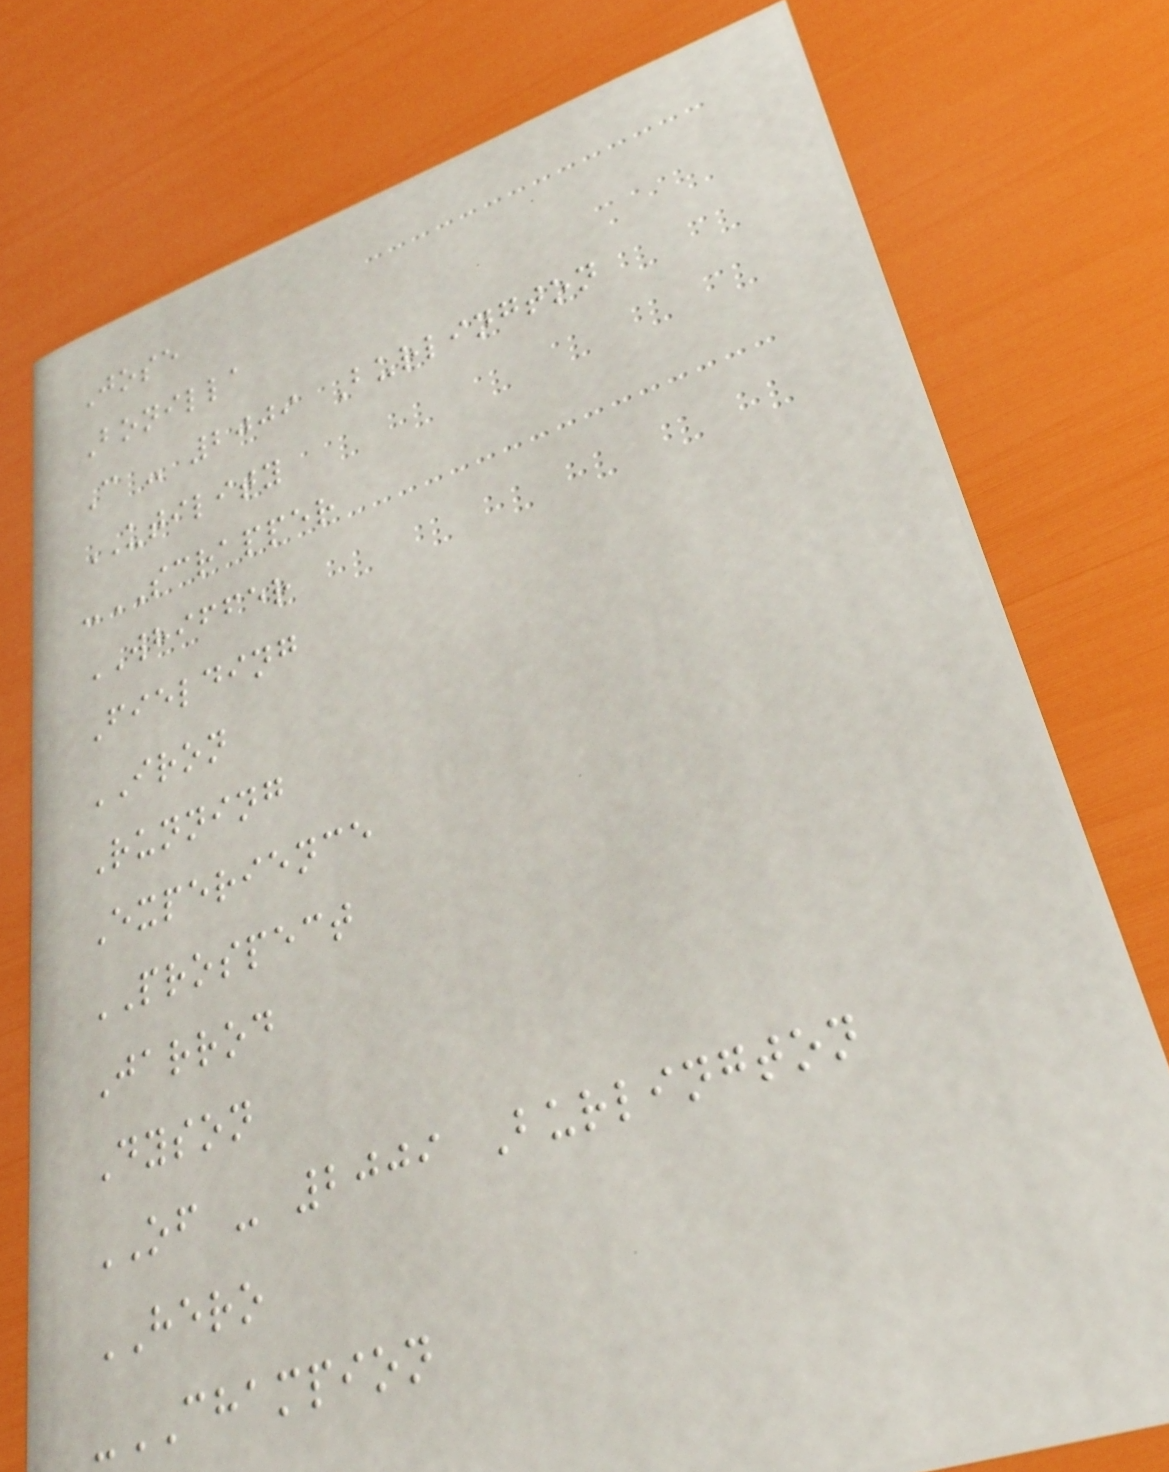Jose
Bonilla
C - 2009 Burlington
UTILITY
-SCRAPPER
WHIFFER
Fielding
IRON
Running
Experience
PROSPECT
Jarrod
Dyson
OF - 2009 Burlington
HERO
-CHAMPION
